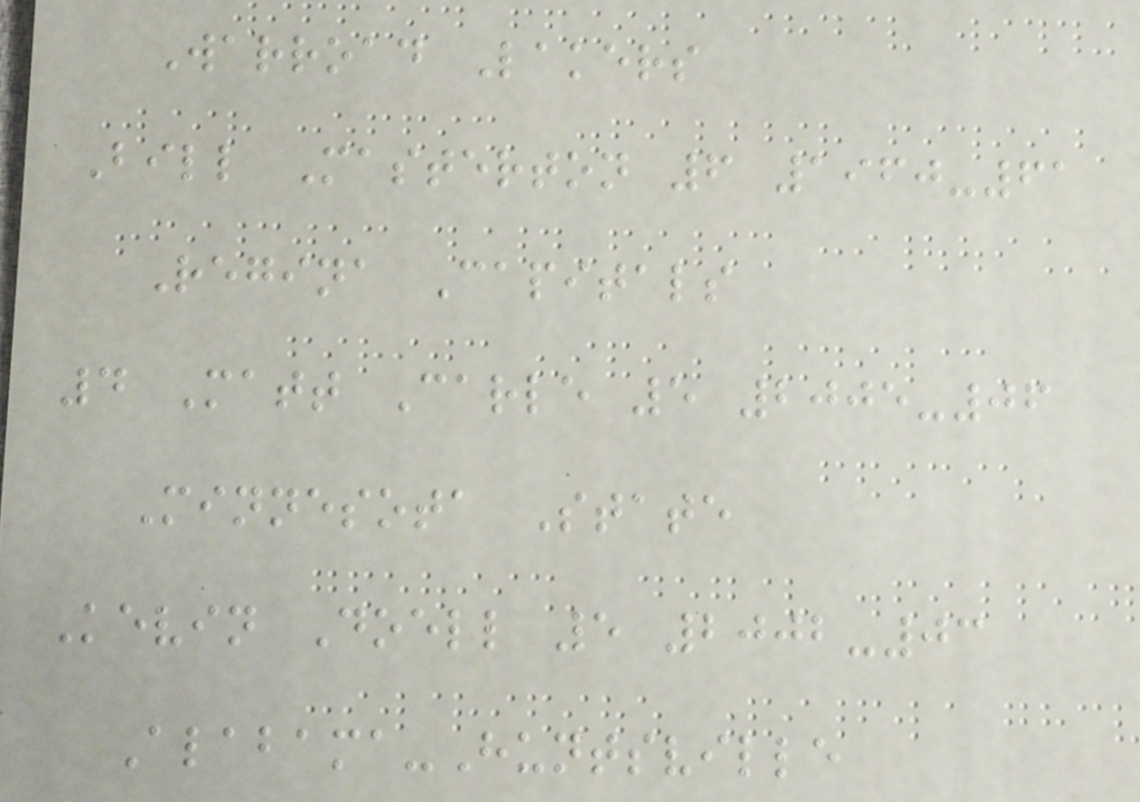Warroad Lakers
Bill Masterton 6 1960-61
Regina Capitals
4 Matt Carle 5 2005-06
Minnesota State
Kevin Doell 5 2002-03
Alabama-Huntsville
